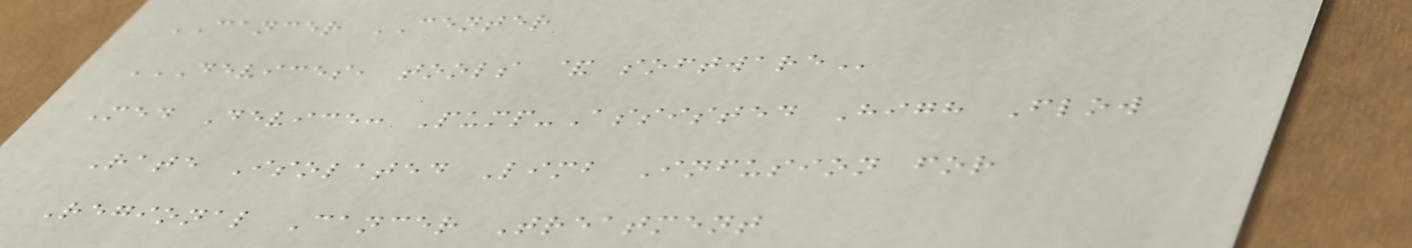CANCER CENTER
DEVICES, TOOLS & SOFTWARE
Med Device: Pump-Assisted High Flow
Rate Isolated Limb Infusion for
Regional Cancer Treatment
